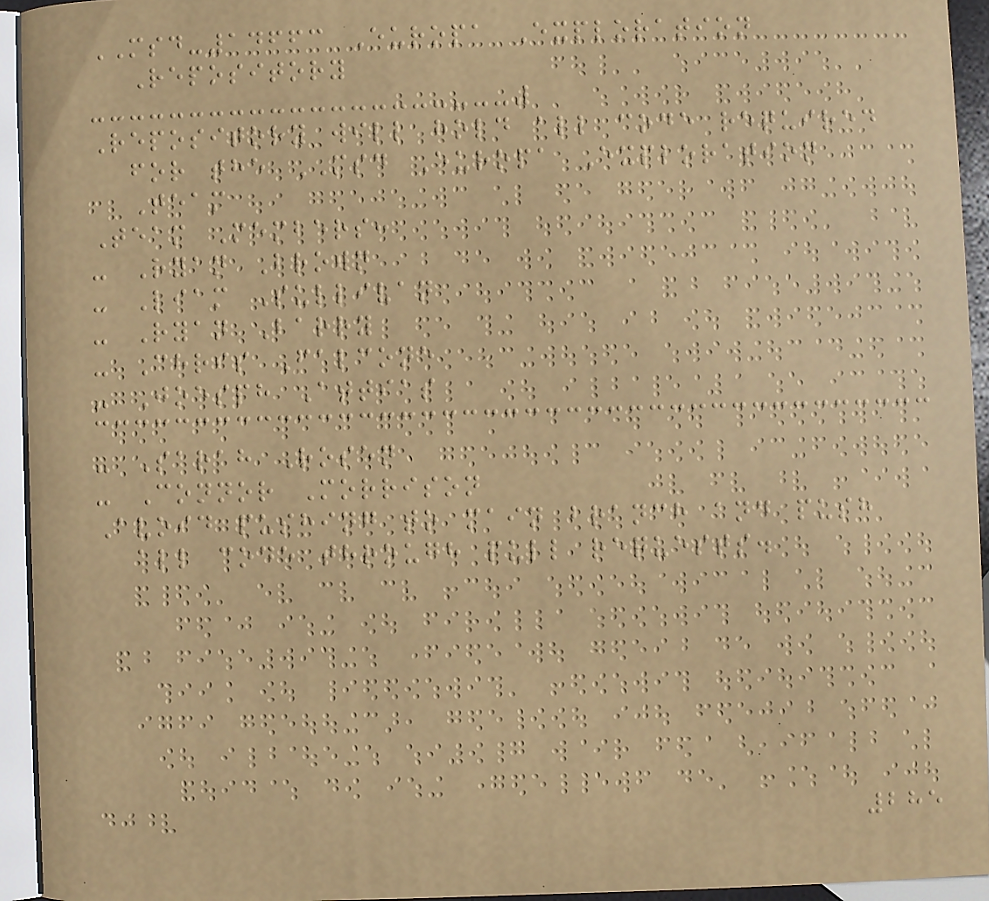MSD-14663 Europa Exploration
Repository
Repository will hold all code required
for the MSD Europa Exploration
Team
Team Members:
- Ryan Brown
- Liam Sullivan
- Ryan Barry
- Chris Falcone
- Joesph Attias
- Sarah Rosen
- Connor Morrison
Avoid pushing to main branch and push
all code through pull requests.
285
